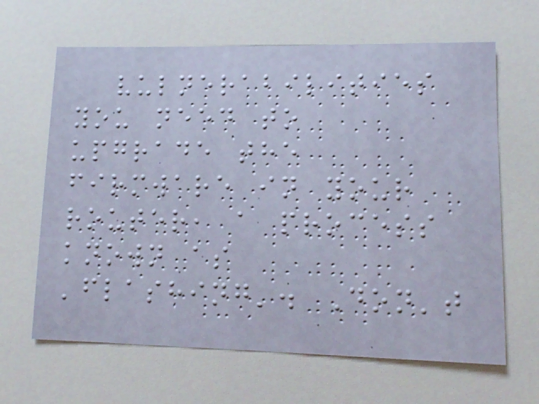vulnerabilities
you need to
upgrade the
firmware in your
router, a process
known as
'flashing'. Don't
